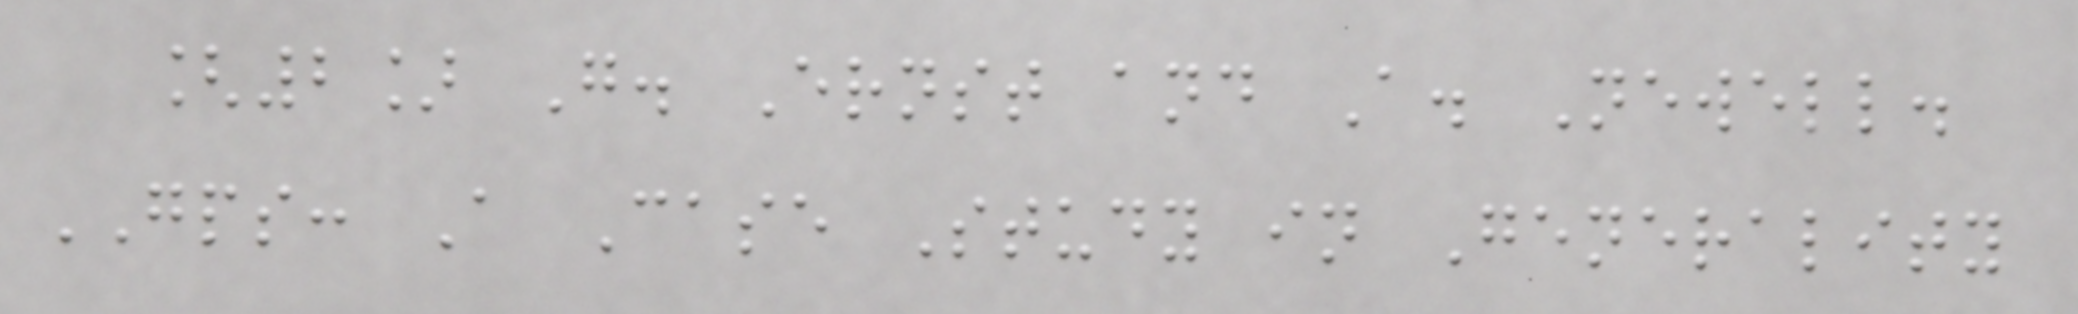[2] G. Ernst and A. Newell.
GPS: A Case Study in Generality
